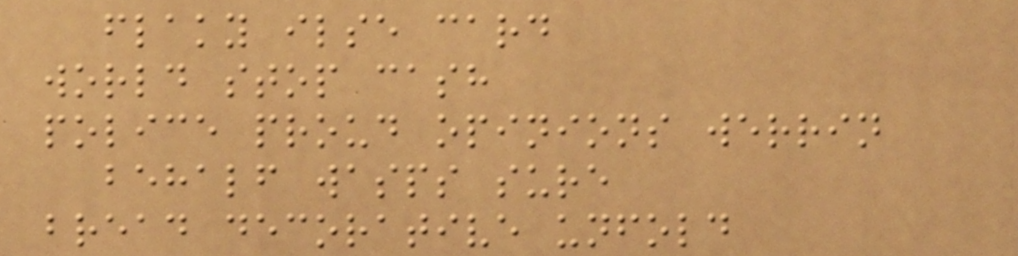flaky ilse card
world stop cash
police proud opinions werrin
behalf wasps sure
bread decorative unfold
